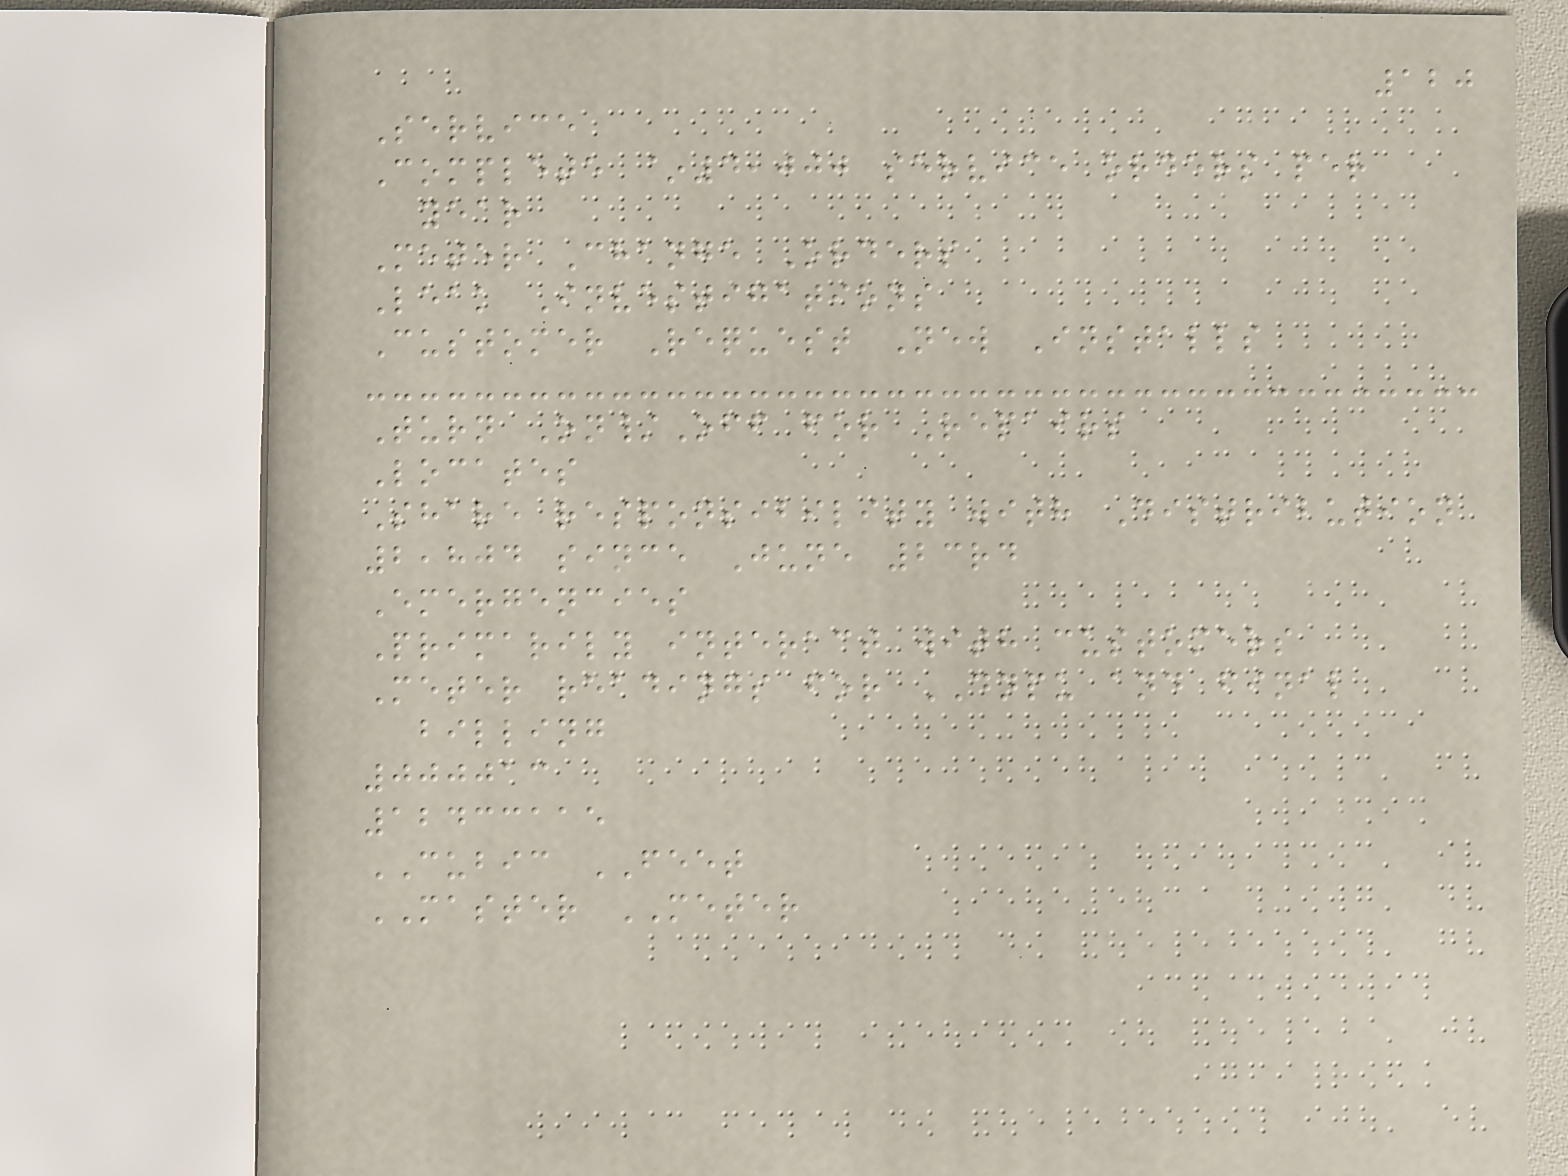120
Service
Complete ~4,000 service orders per
year
Meter Change Orders
Leak Investigations
Customer Request New Installs
Turn On/Off for Repairs
Locates
Share responsibility with Distribution
2,804 since June 23rd
Emergencies
Primarily interact with customers
Meter readings for DNPU and final
billing
000013
12433115
CUBIC FEET
MASTER METER
